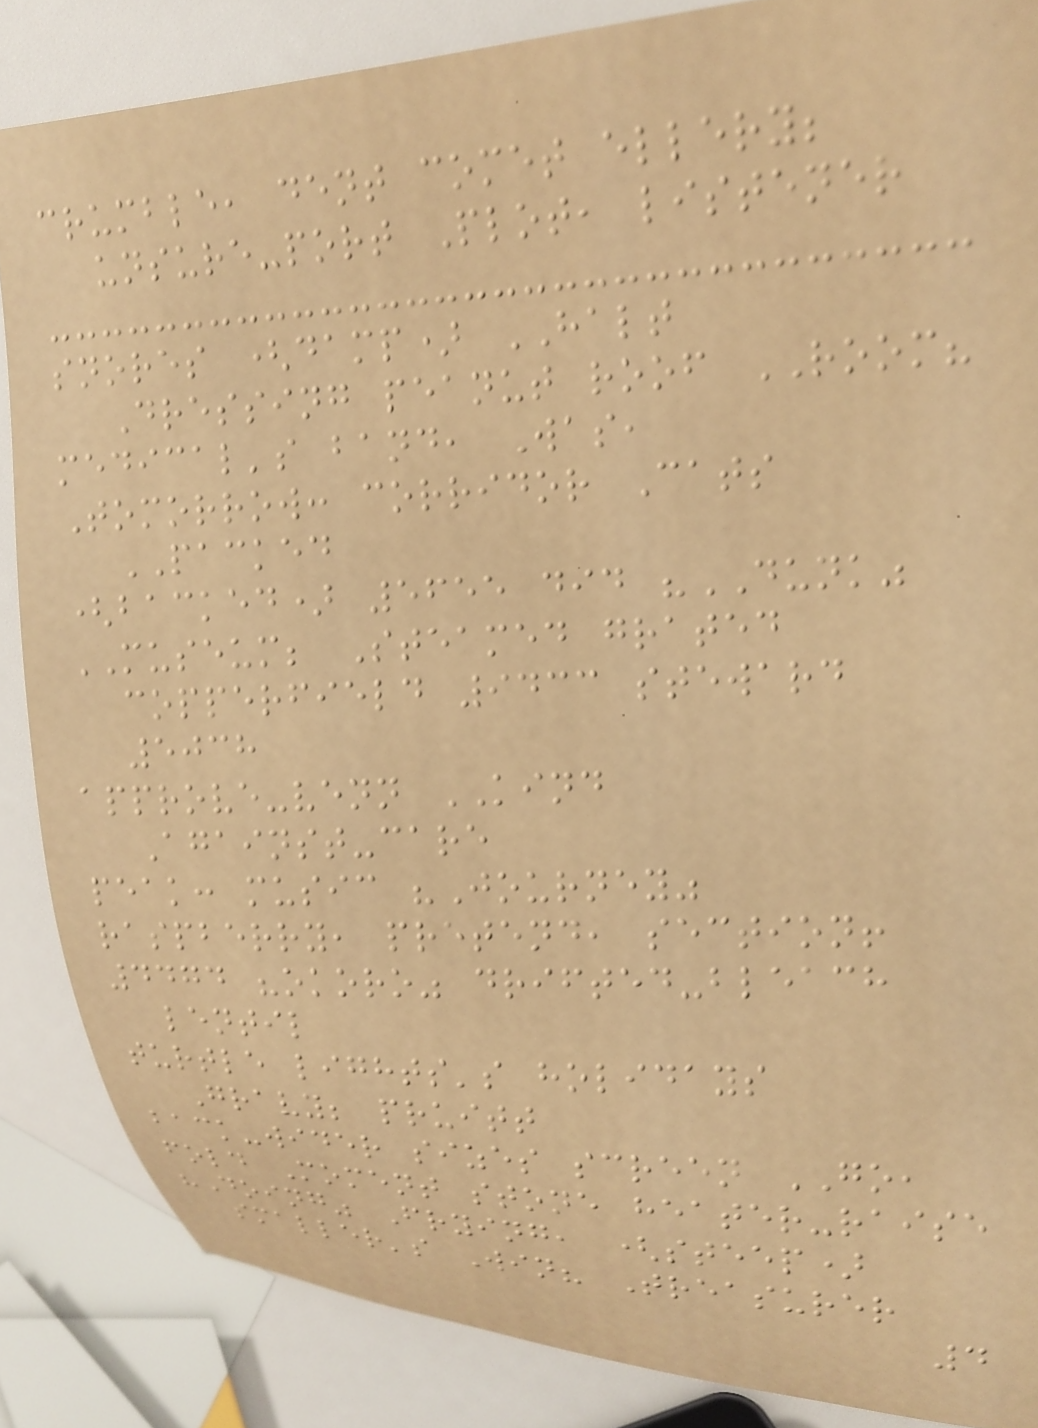crumble, dent comet ellery;
unsure-port Plot, listener
snores (damp) HALT
Dressing peanut roof ROOM?
medical's band, Was,
Tomorrow: corridor Cats
PACKED
(backed) 5655 did "DUNK"
MUSEUM; Steamed grated
copperfield 9433 steward
5038
approve-venn KIND
Against-care
peak: music "Journey"
raspberry, pretend, section!
4474 "okoro" drifted-bleach
lentil
turtle lights's holidays
Gravy; pruitt
back-wider sizes screen GO,
fold Moment stone heater-raise
"Doing" Frying, (steep)
smaller's Win? Treasurer
4
